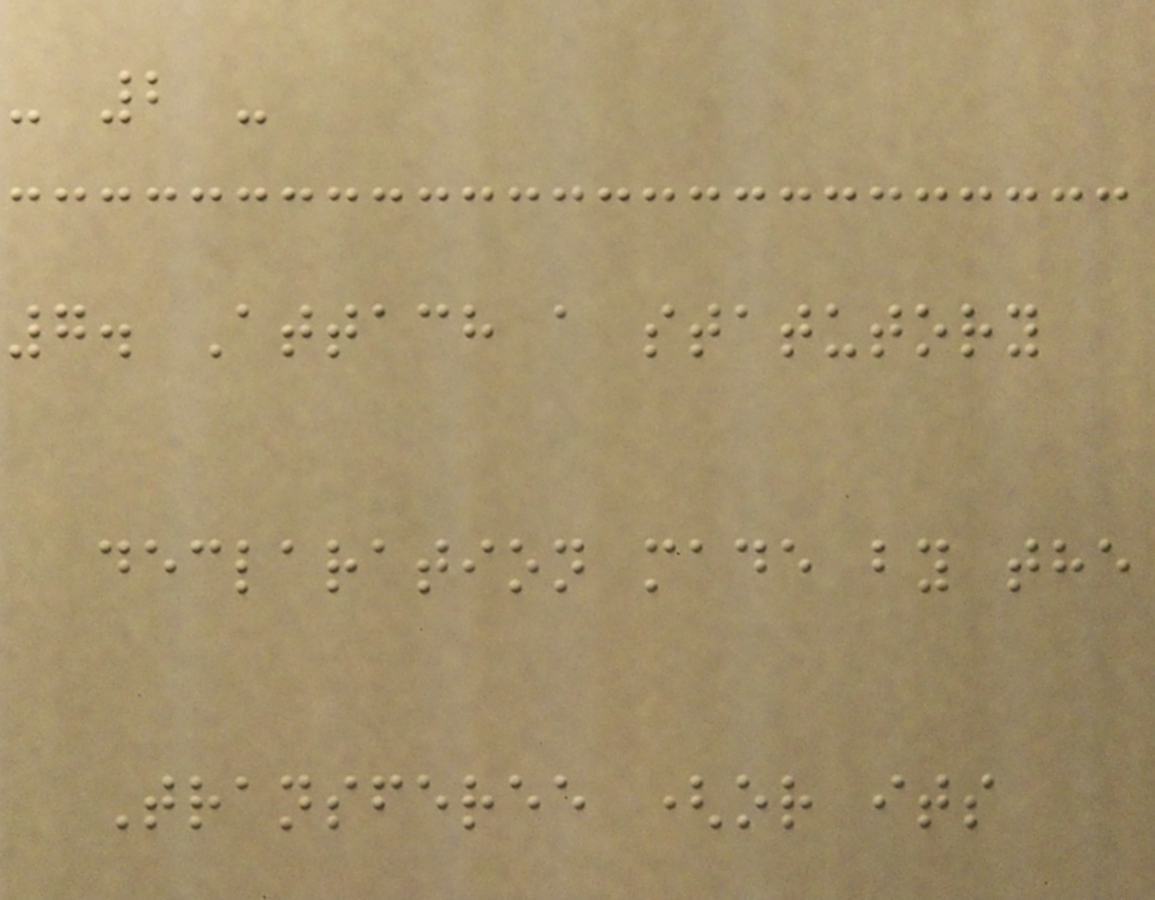- 2 -
7. Attach a statutory
declaration made by the
Transferee (or its
